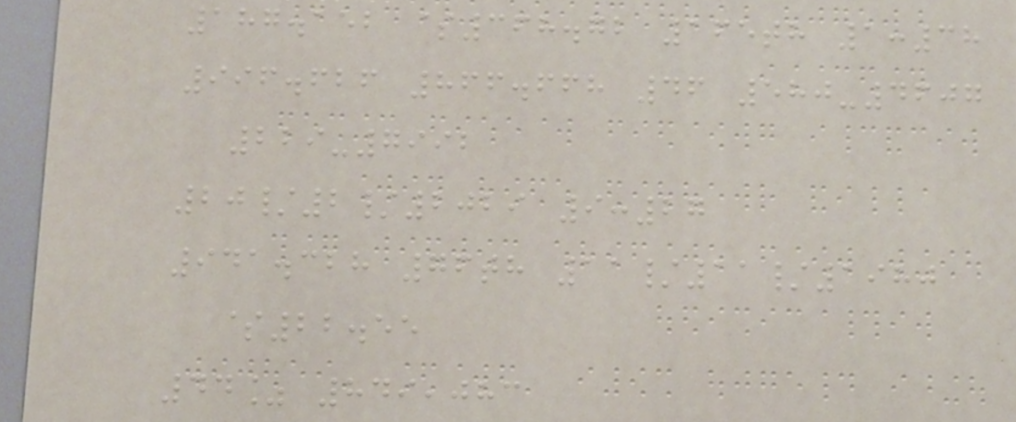187.152 $368.72 165th 1:38
996.626 866.668 46 580-4607
229-7992
20/2/2029 9:27
941.328 76th 11/11/1980
$22.55
44% 849,083
